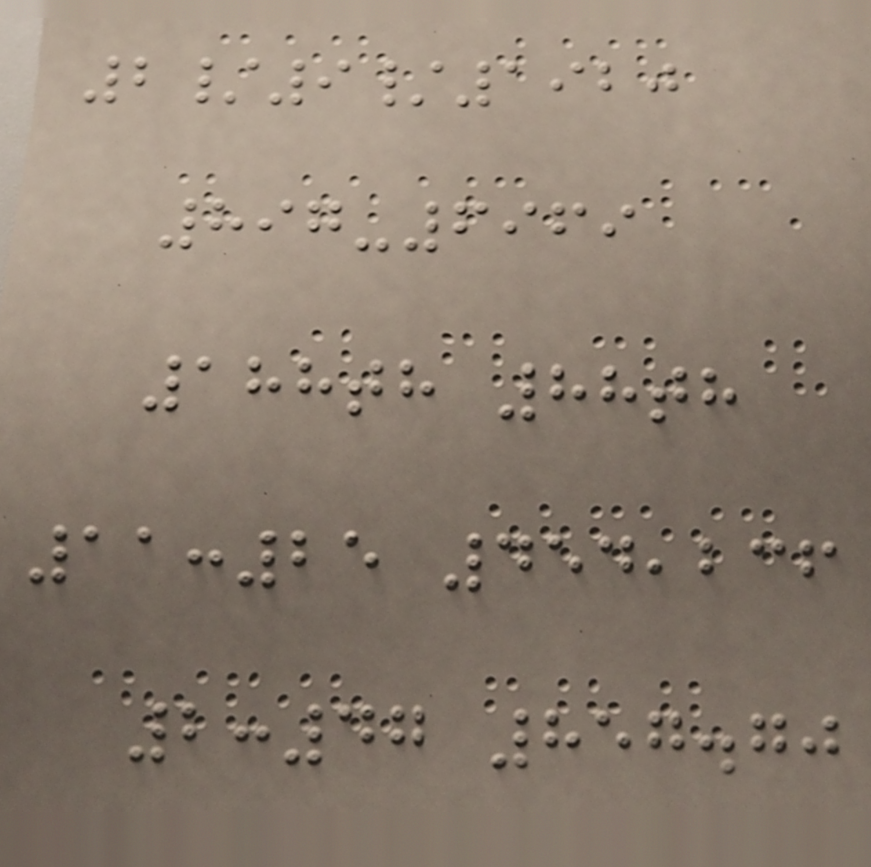2/9/1920
897-6969
188th 88th
11:25 454,236
2:47 857.70
